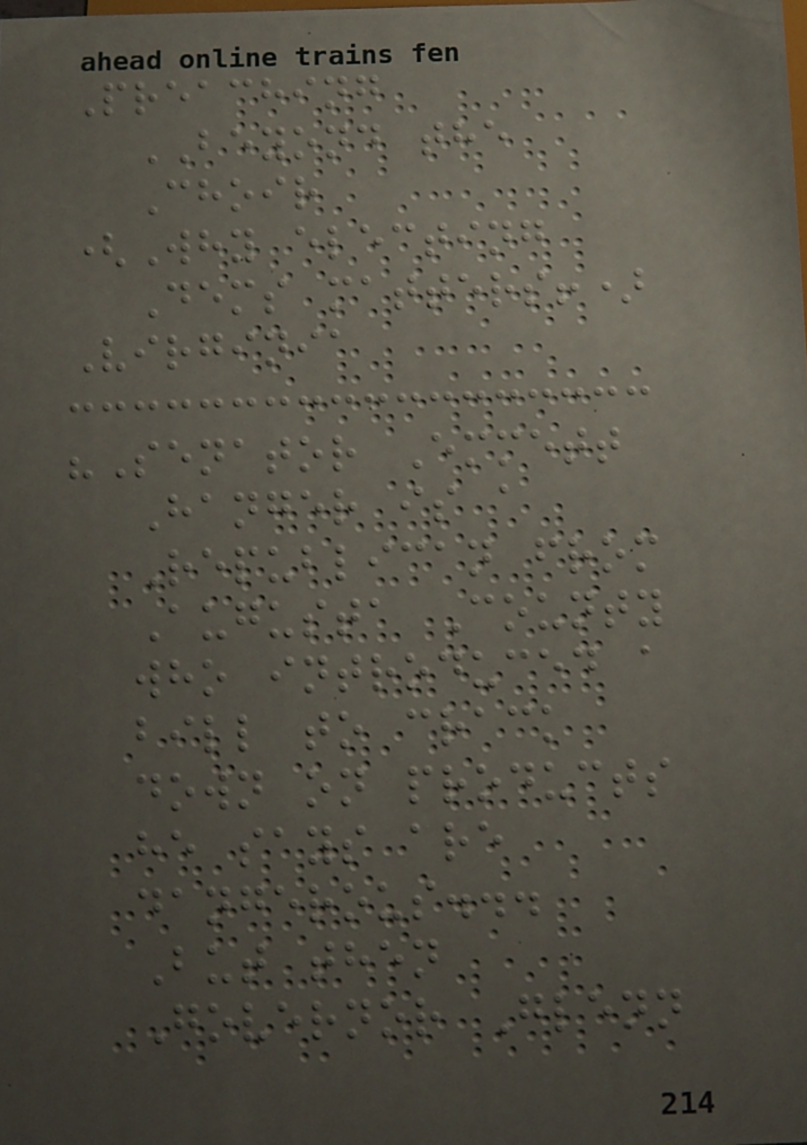Preaching
BEYOND the
Choir
(Why electing
Dems matters!)
Virginia
"Senator Emmett
Hanger is a
Republican from
Augusta County
who introduced a
bill to crack
down on products
he says are
dangerous...
But then
Governor Glenn
